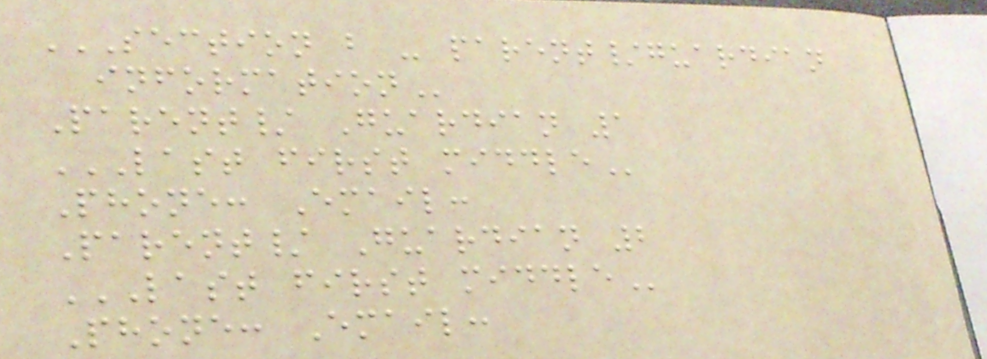SECTION B - PARENT/GUARDIAN
INFORMATION
Parent/ Guardian 1
LAST FIRST MIDDLE
Phone: Email:
Parent/ Guardian 2
LAST FIRST MIDDLE
Phone: Email:
